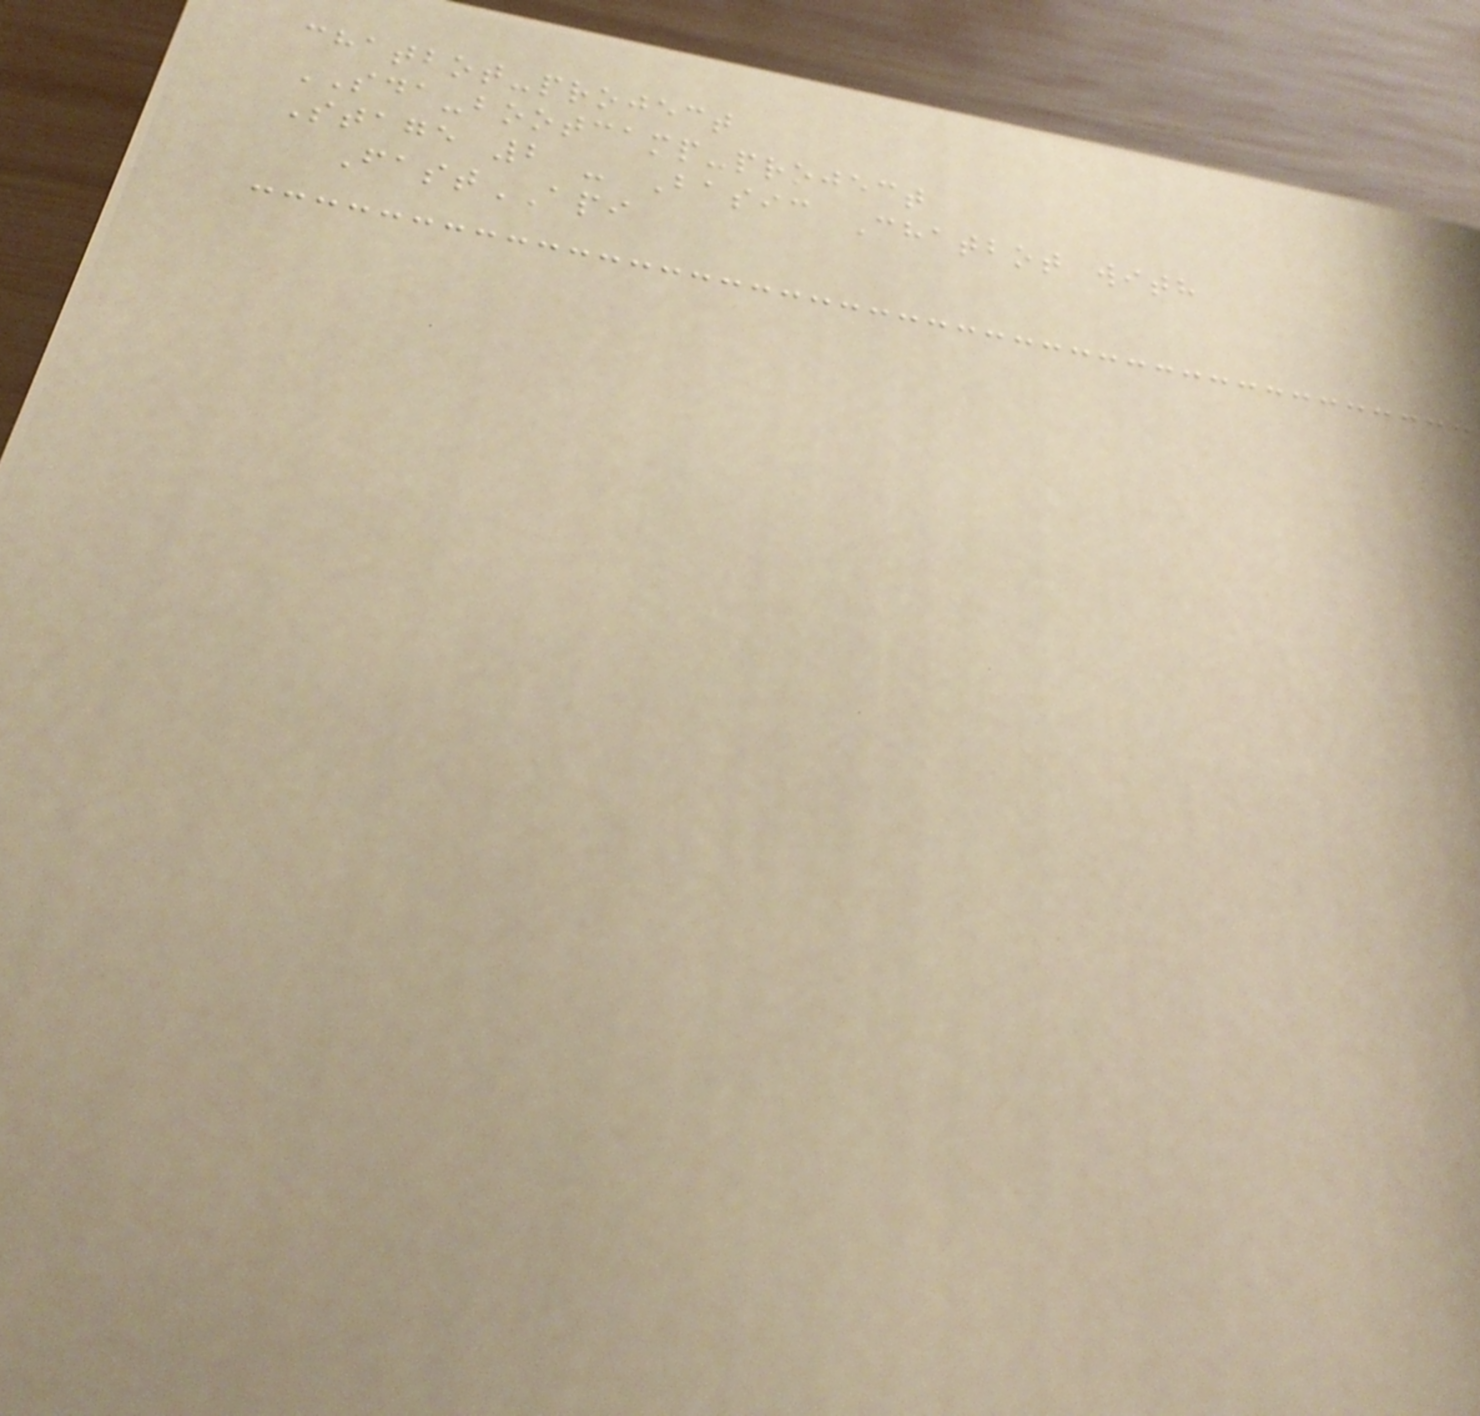chatbot-project
SDA-bootcamp-project
Stage 2 - Basic Chatbot with
FastAPI
